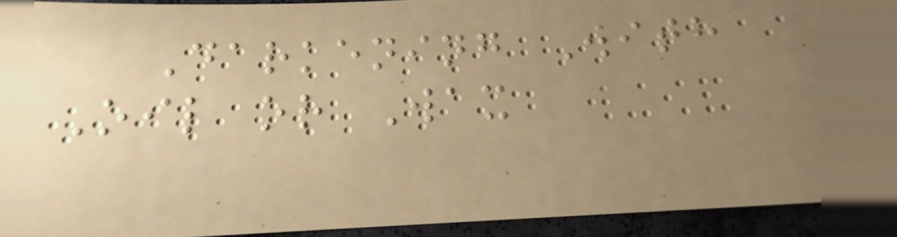Darkening With
Oil or Wax
